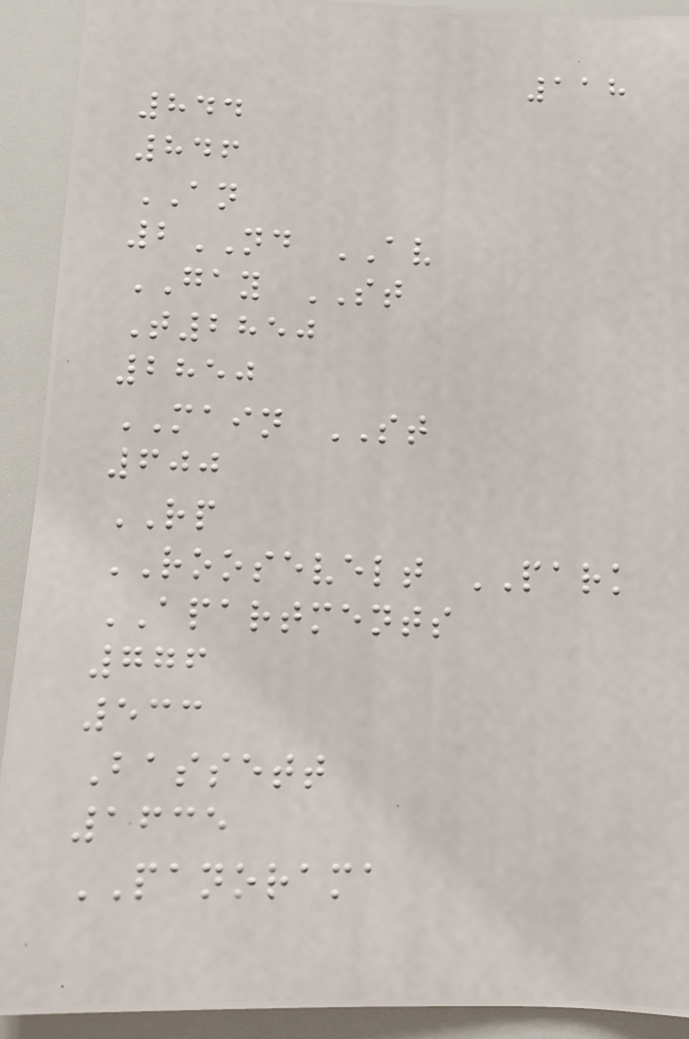118
844
846
AN
2ND AV
GAY ST
T2850
2850
MAIN ST
600
RP
ROOSEVELT PARK
APARTMENTS
776
533
Bassett
1635
PANORAMA
